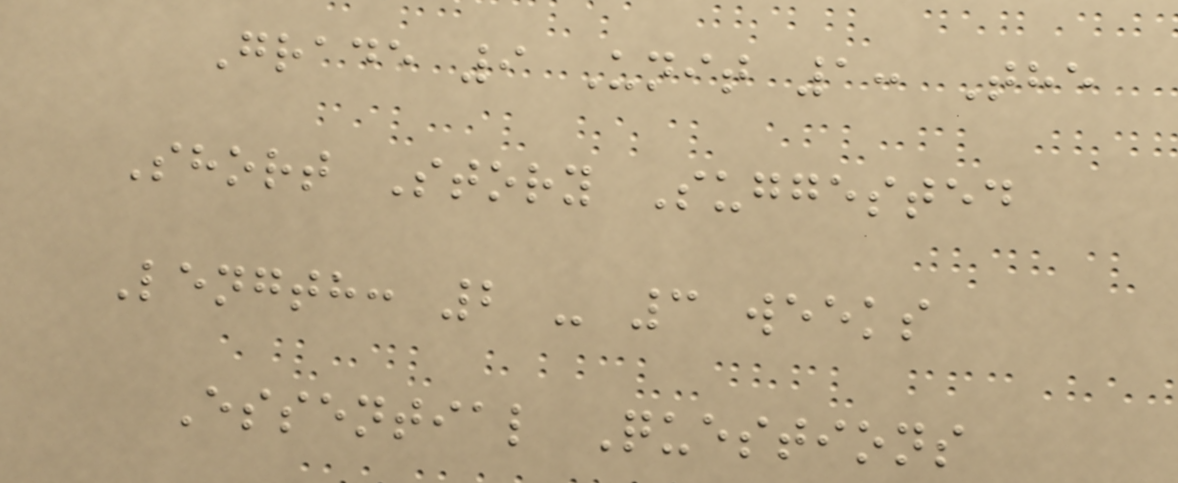Grade 9 Unit 1: The
Short Story Suggested
Length: 2 - 3 weeks
Essential Questions
